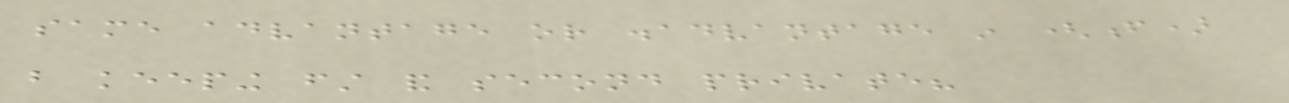same advantage or disadvantage in (f)
but keeping first and second private?
